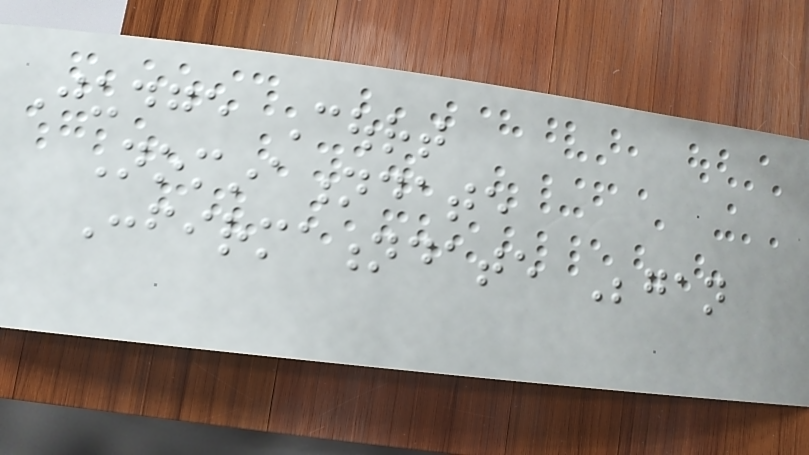Judge Court
Nominationdate
Confirmationdate Began
